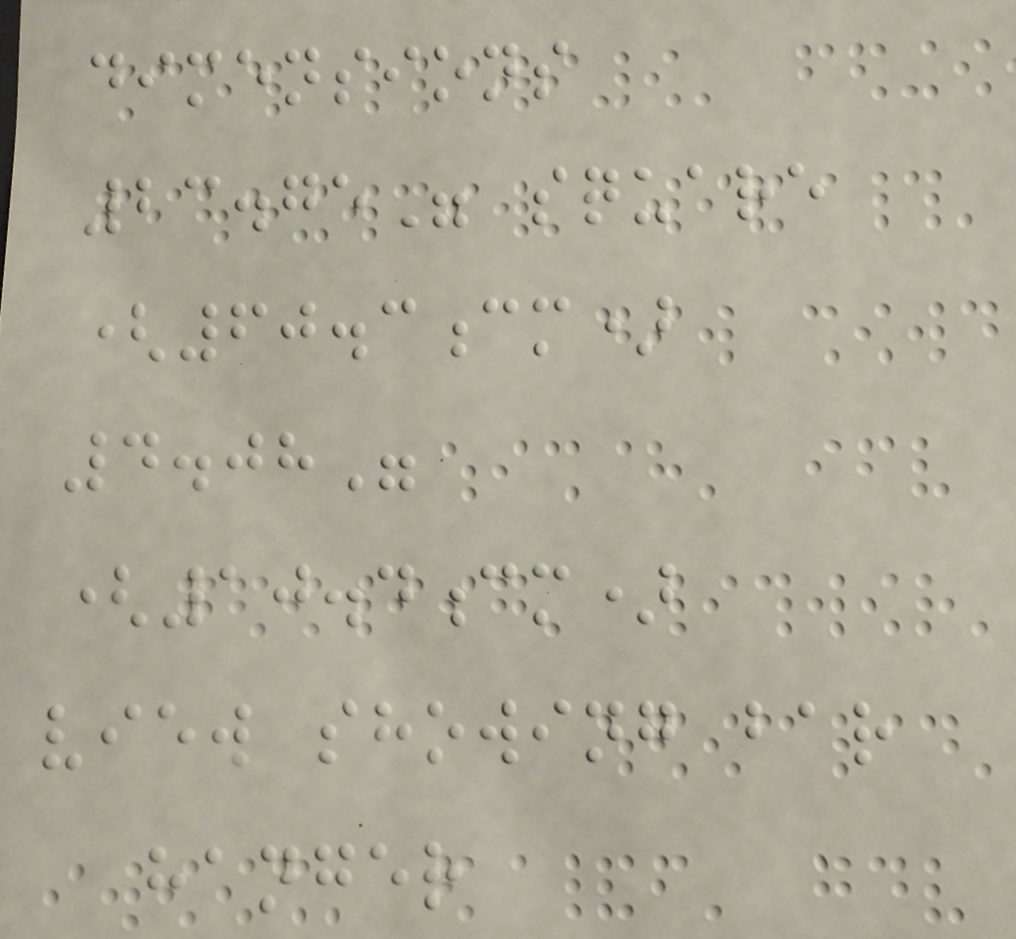dimensions
23.75" square
(60.3cm)
4.08"
(10.4cm)
view showing bar
hanger
